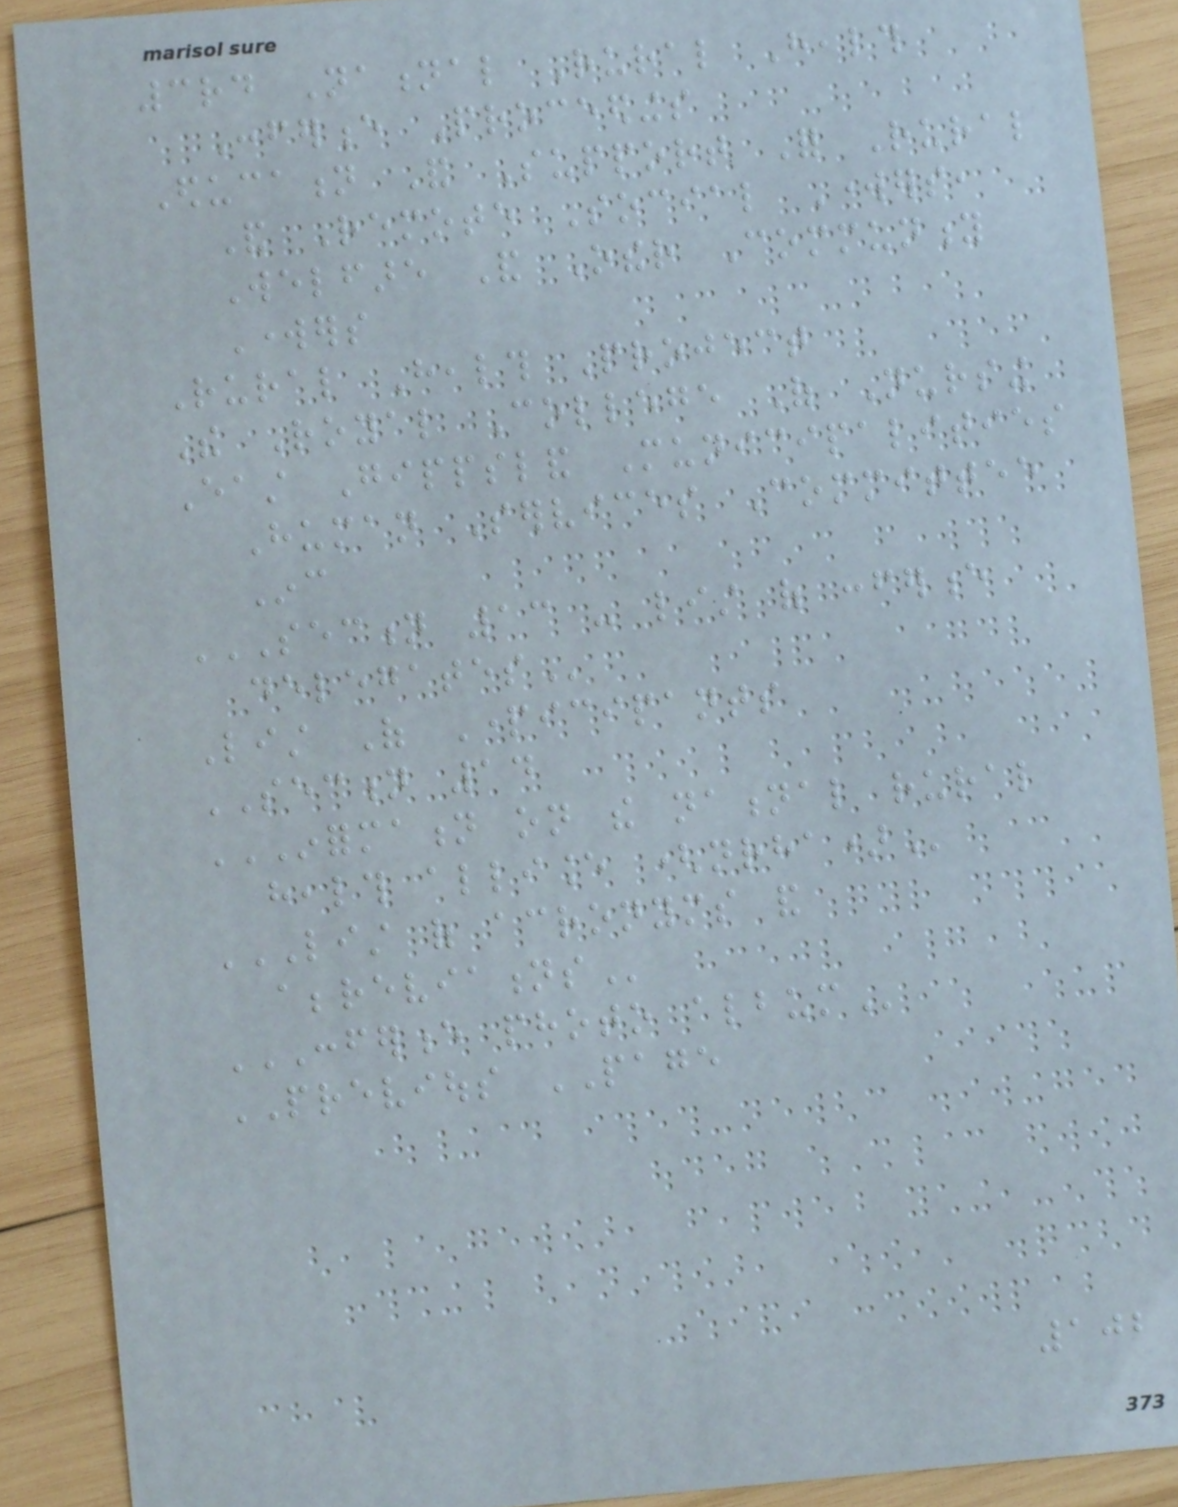3rd National Rural Health
Conference Proceedings
Education And Support For Rural
And Remote Social Workers,
Welfare And Other Community
Workers
Rural Health Project
The Royal College Of Nursing
East Gippsland Municipalities
Human Services Committee
Inc
SECTION 13 - LIST OF CONFERENCE
DELEGATES
List Of Participants
SECTION 14
INFORMATION ON THE NATIONAL RURAL
HEALTH ALLIANCE (NRHA)
LIST OF ACRONYMS AND
ABBREVIATIONS
CONFERENCE PHOTO ALBUM
PREVIOUS PAGE
102
